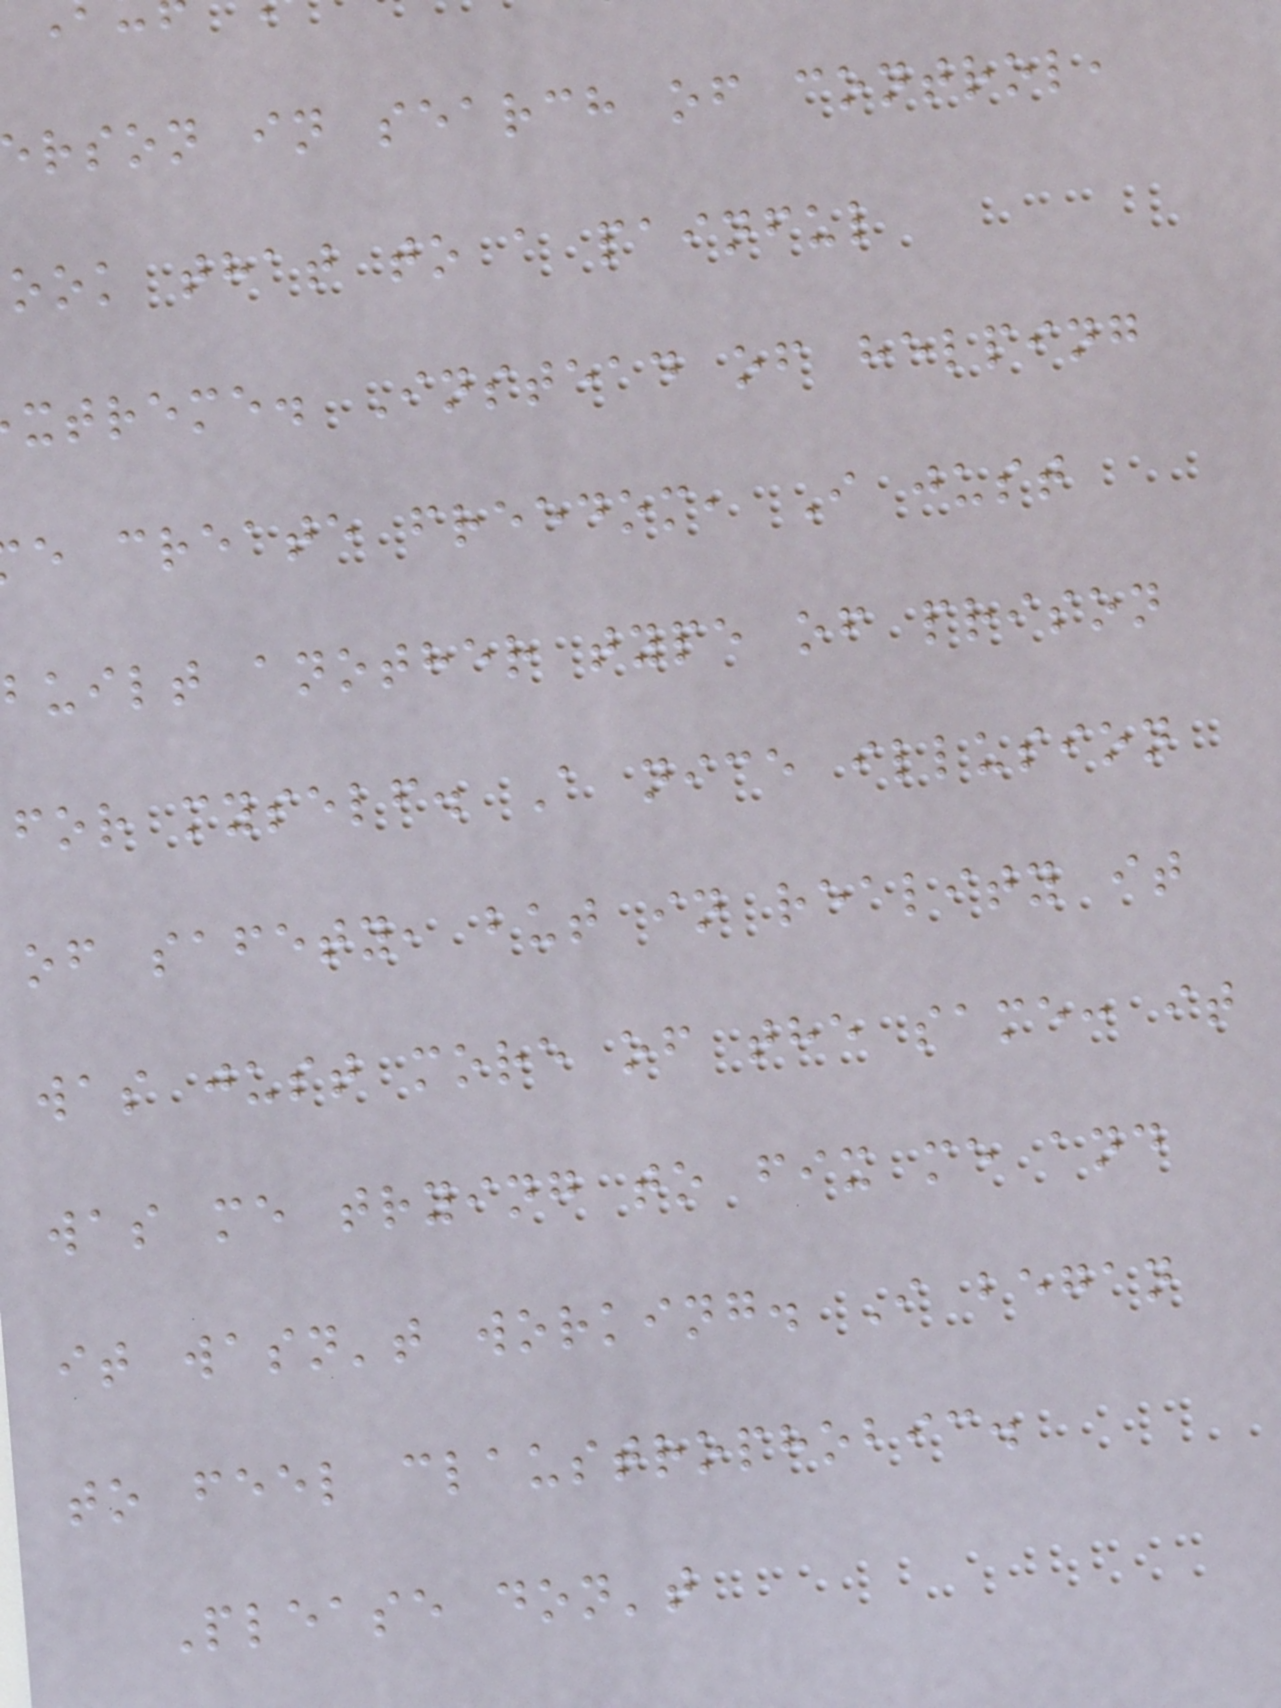rson in search of control,
ook that to a painful
xtreme. Instead of helping
e create freedom, I just
built another type of prison
for myself. A nice illusion
of safety, but in reality it
was just more of the same: it
was me trying to fix me and
it wasn't working. I began
to feel claustrophobic.
Please don't
